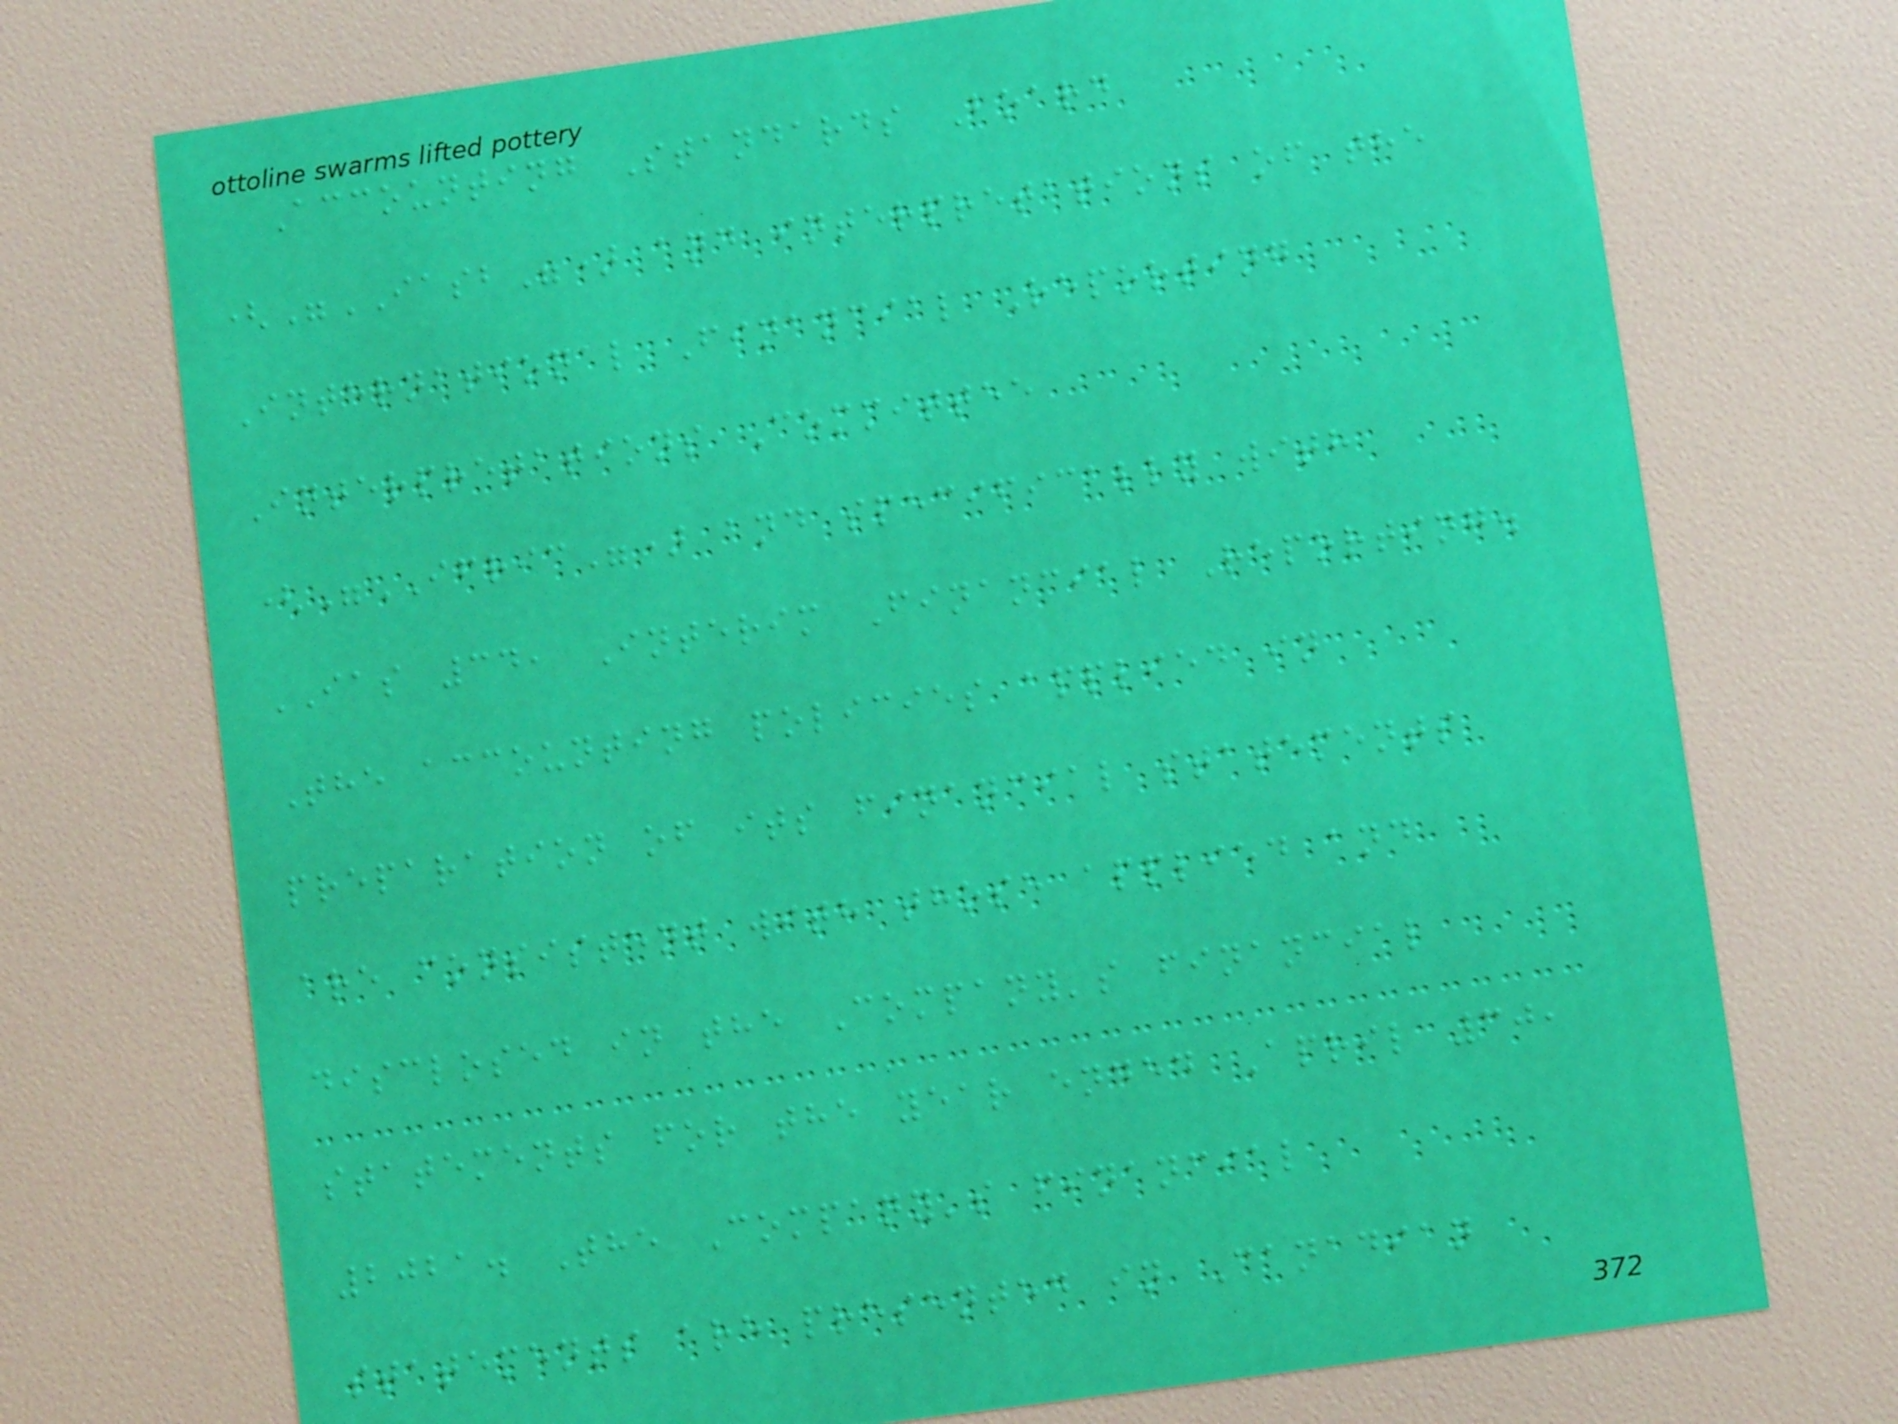Accounting Standards Board
("IASB") and interpretations of the
International Financial Reporting
Interpretations Committee
("IFRIC") and specifically with
IAS 34, Interim Financial Reporting.
The accounting policies applied in
preparation of its financial statements
are consistent with those applied and
disclosed in the Company's financial
statements for the year ended April 30,
2021. The Company's financial
statements are presented in Canadian
